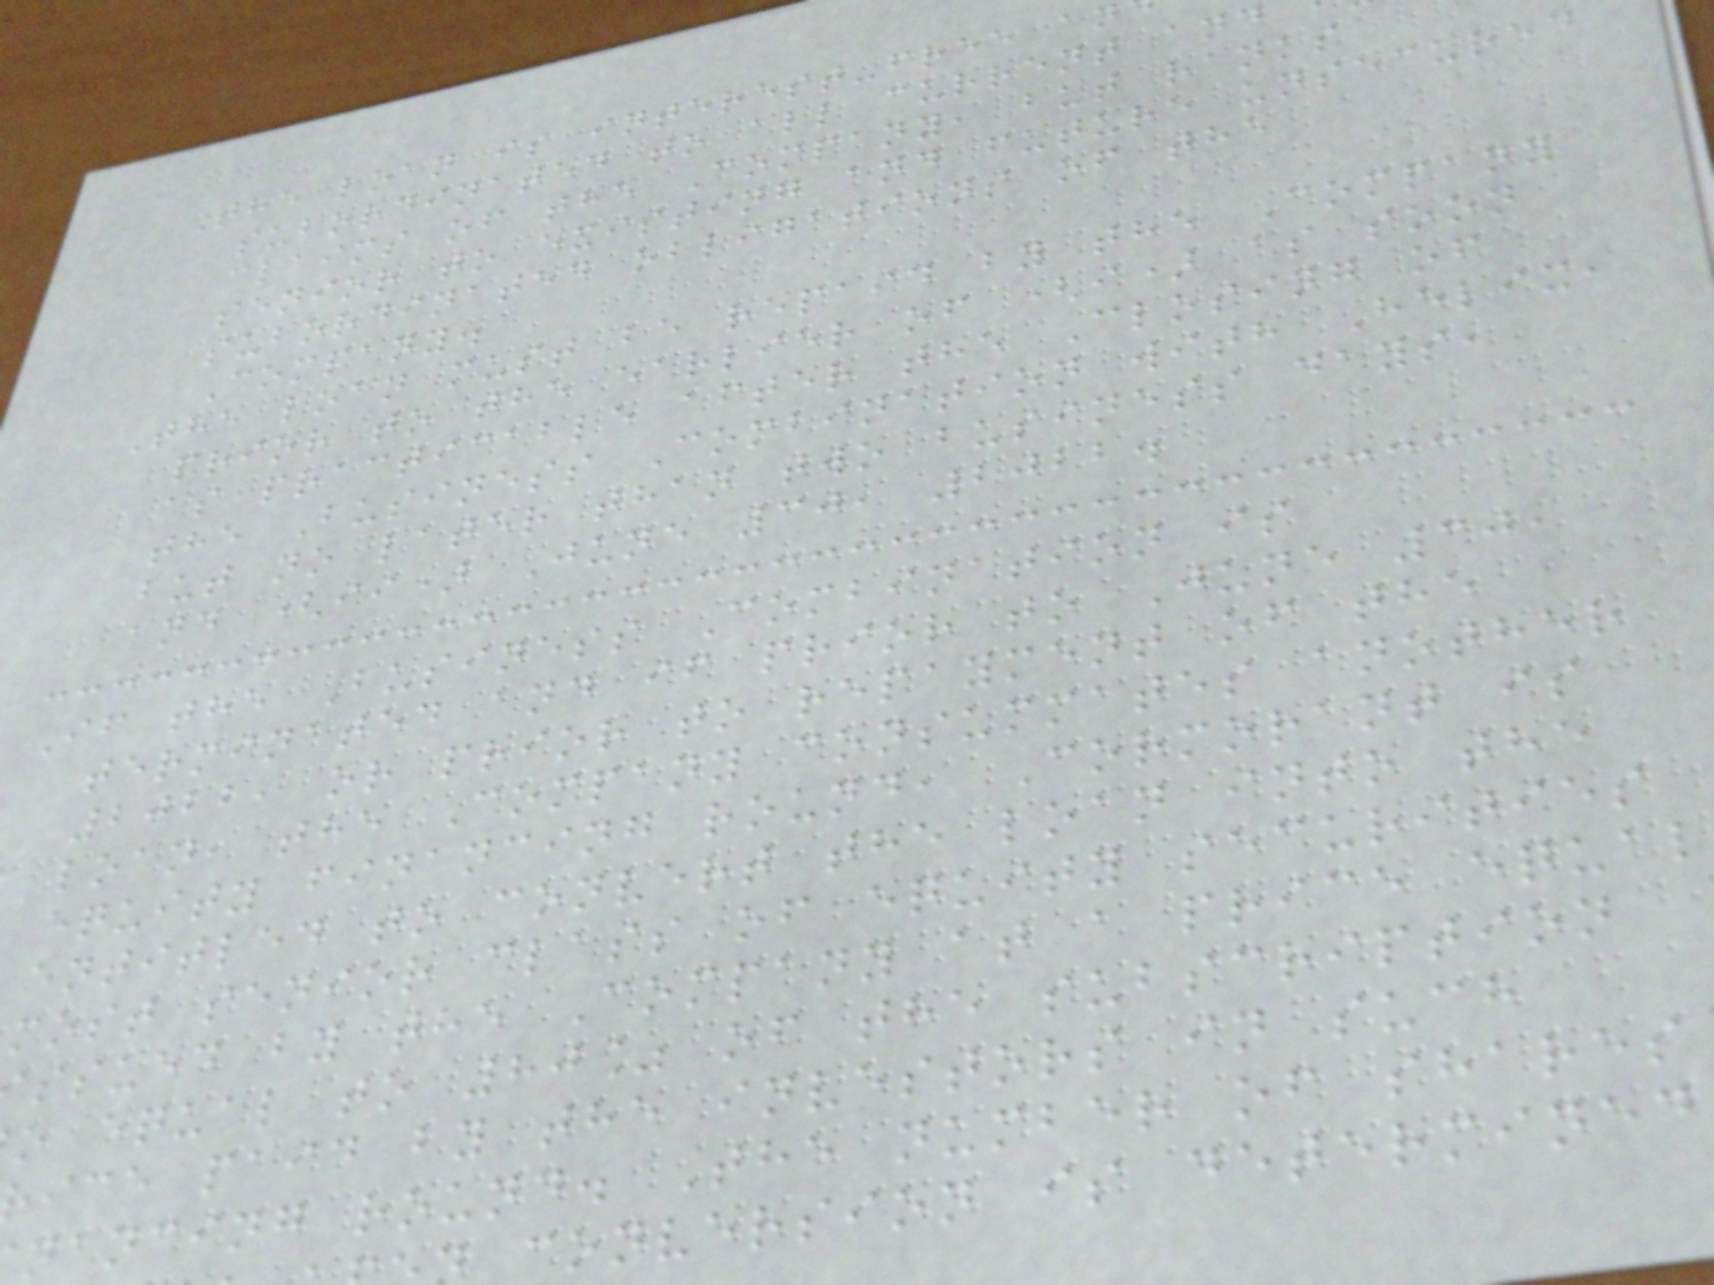The loan is interest-free an
subordinated to all current and
claims of the Company, but ranks
senior to existing and future unsecured
subordinated obligations of the
Company.
The loan must be repaid by the Company
prior to the earlier of (i) as soon
as practicable after the Closing of
the Business Combination with Helix,
but no later than two business days,
and (ii) June 30, 2022.
If the Business Combination is
terminated and if prior to June 30,
2022, or prior to repayment of the
loan, the Company consummates another
equity financing round, Cormorant is
entitled to convert the loan into the
most senior class of equity securities
ssued by the Company at a price equal
o equal to 80% of the subscription
ice paid by the investors in such
nancing round. The number of shares
conversion is determined
